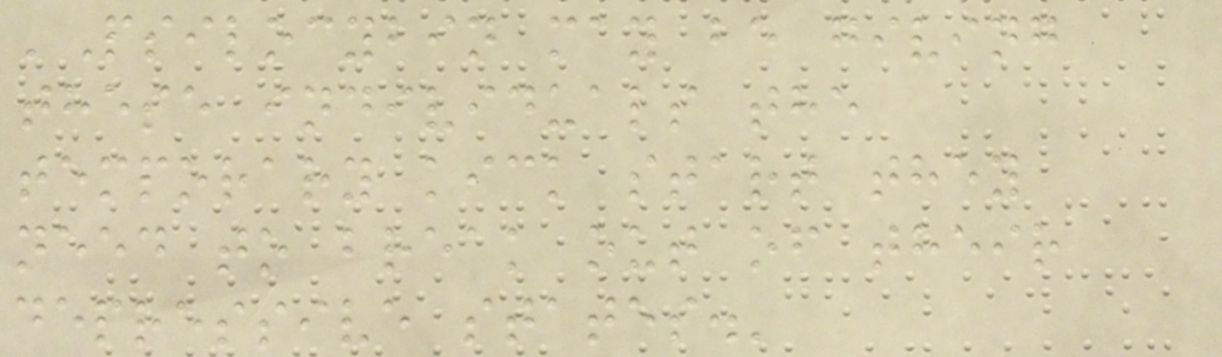'Psilocybin may be giving
these individuals the
temporary kick start they
need to break out of their
depressive states.'
